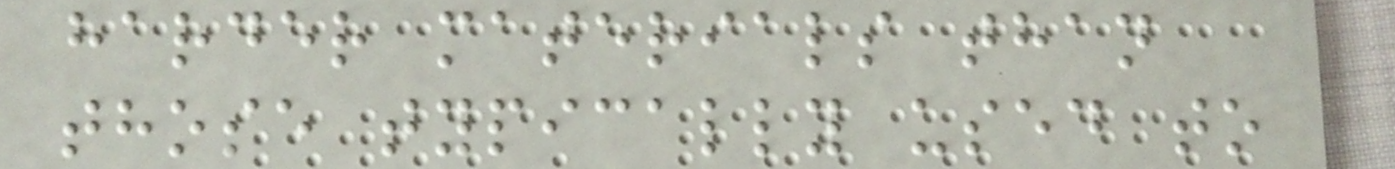harder materials than
those typically used to
